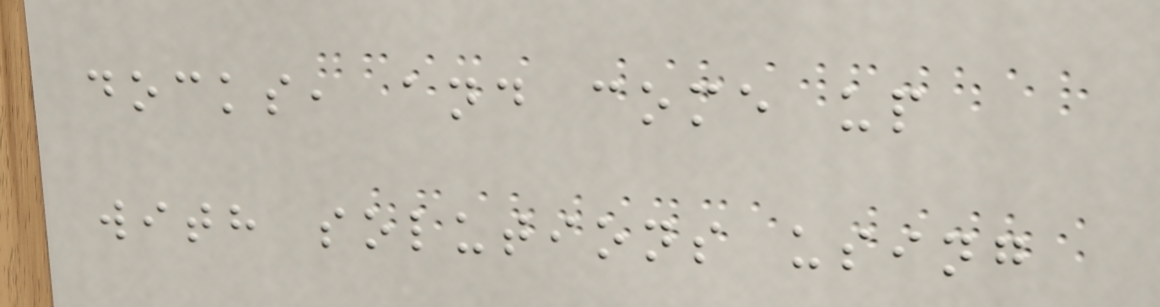docks, and come up
with solutions using
